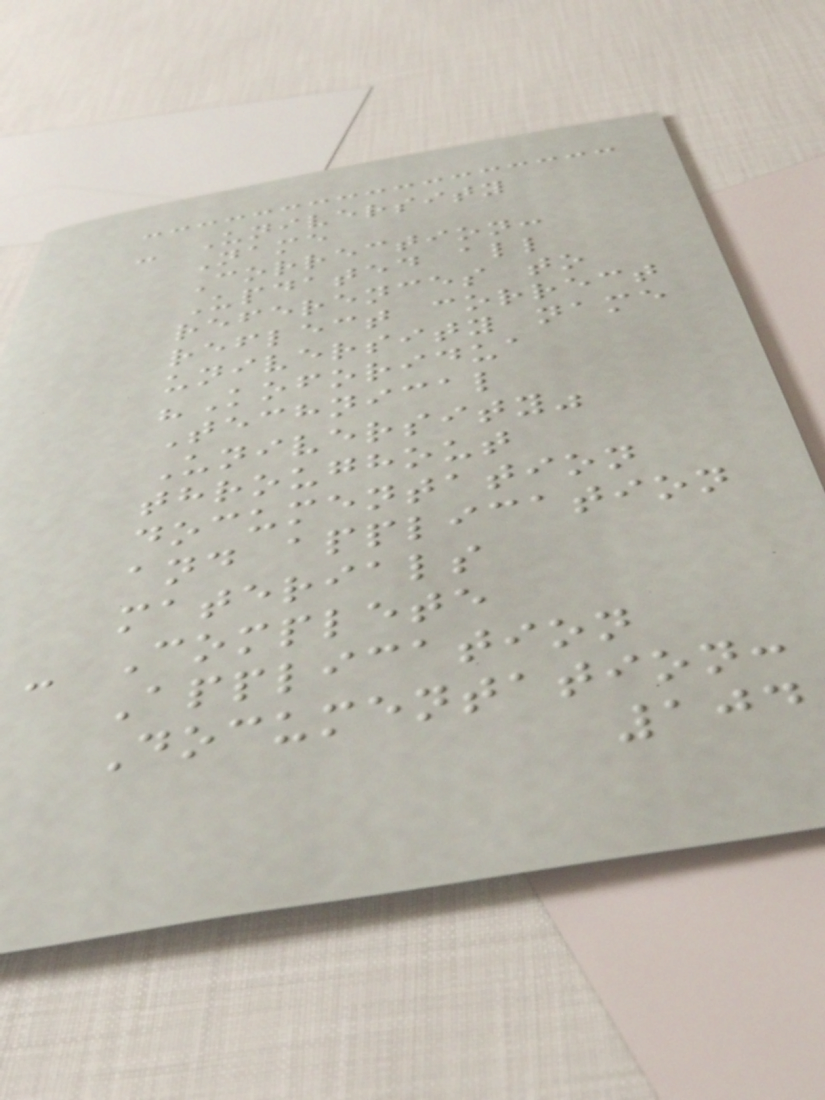- University
Name
Correction:
Updated all
references to
reflect correct
university name
"Koforidua
Technical
University"
throughout
documentation
and application
materials
- Complete
Application
Documentation:
104
